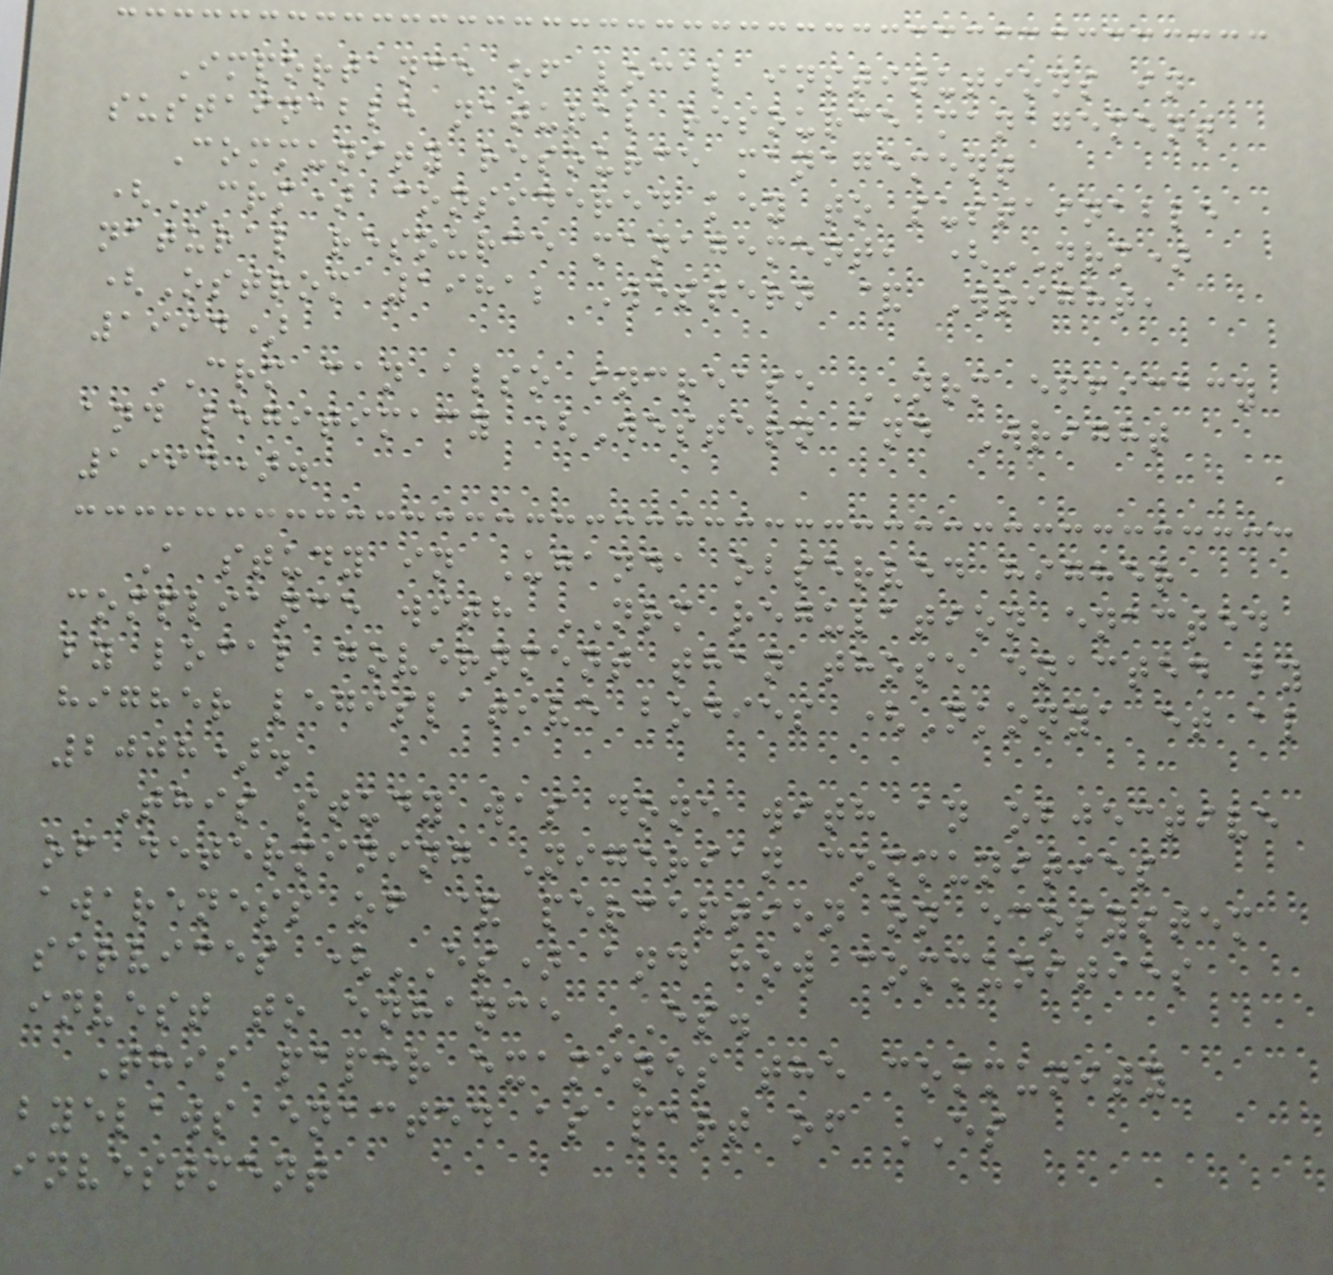Importance of local institutions in
sustainable natural resource management
Community resource management
(CRM) considered key to sustainable
natural resource management, (NRM)
(Ostrom 1981; Western & Wright,
1994)
CRM can also increase NRM efficacy
and legitimacy (Western and Wright
1994).
A study in Uganda observed higher
compliance with NRM regulation enacted
by local government than those enacted by
higher legislative bodies (Nkonya et al
2008).
This study was done with an objective
of determining Nigerian communities
awareness of & perception on ecosystem
services (ES) and how communities
invest to enhance ES.
This paper examines the community
byelaws enacted as part of ES
investment
